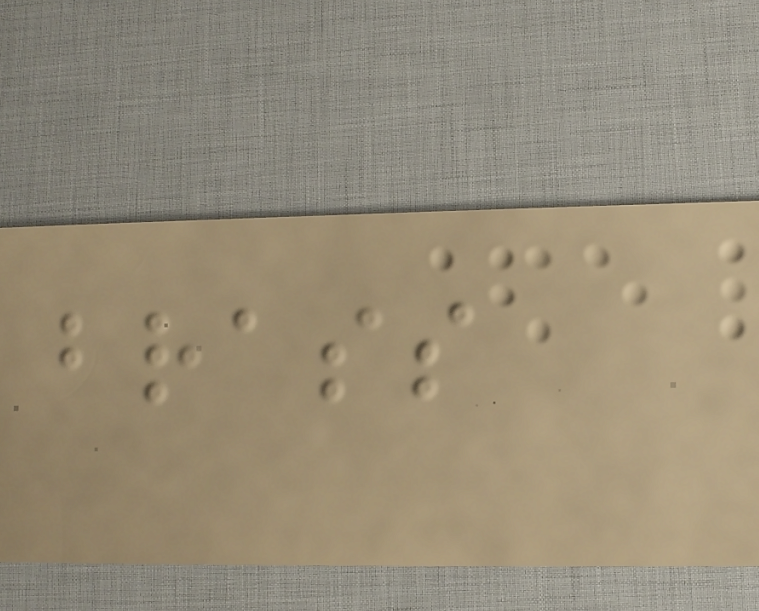brass
